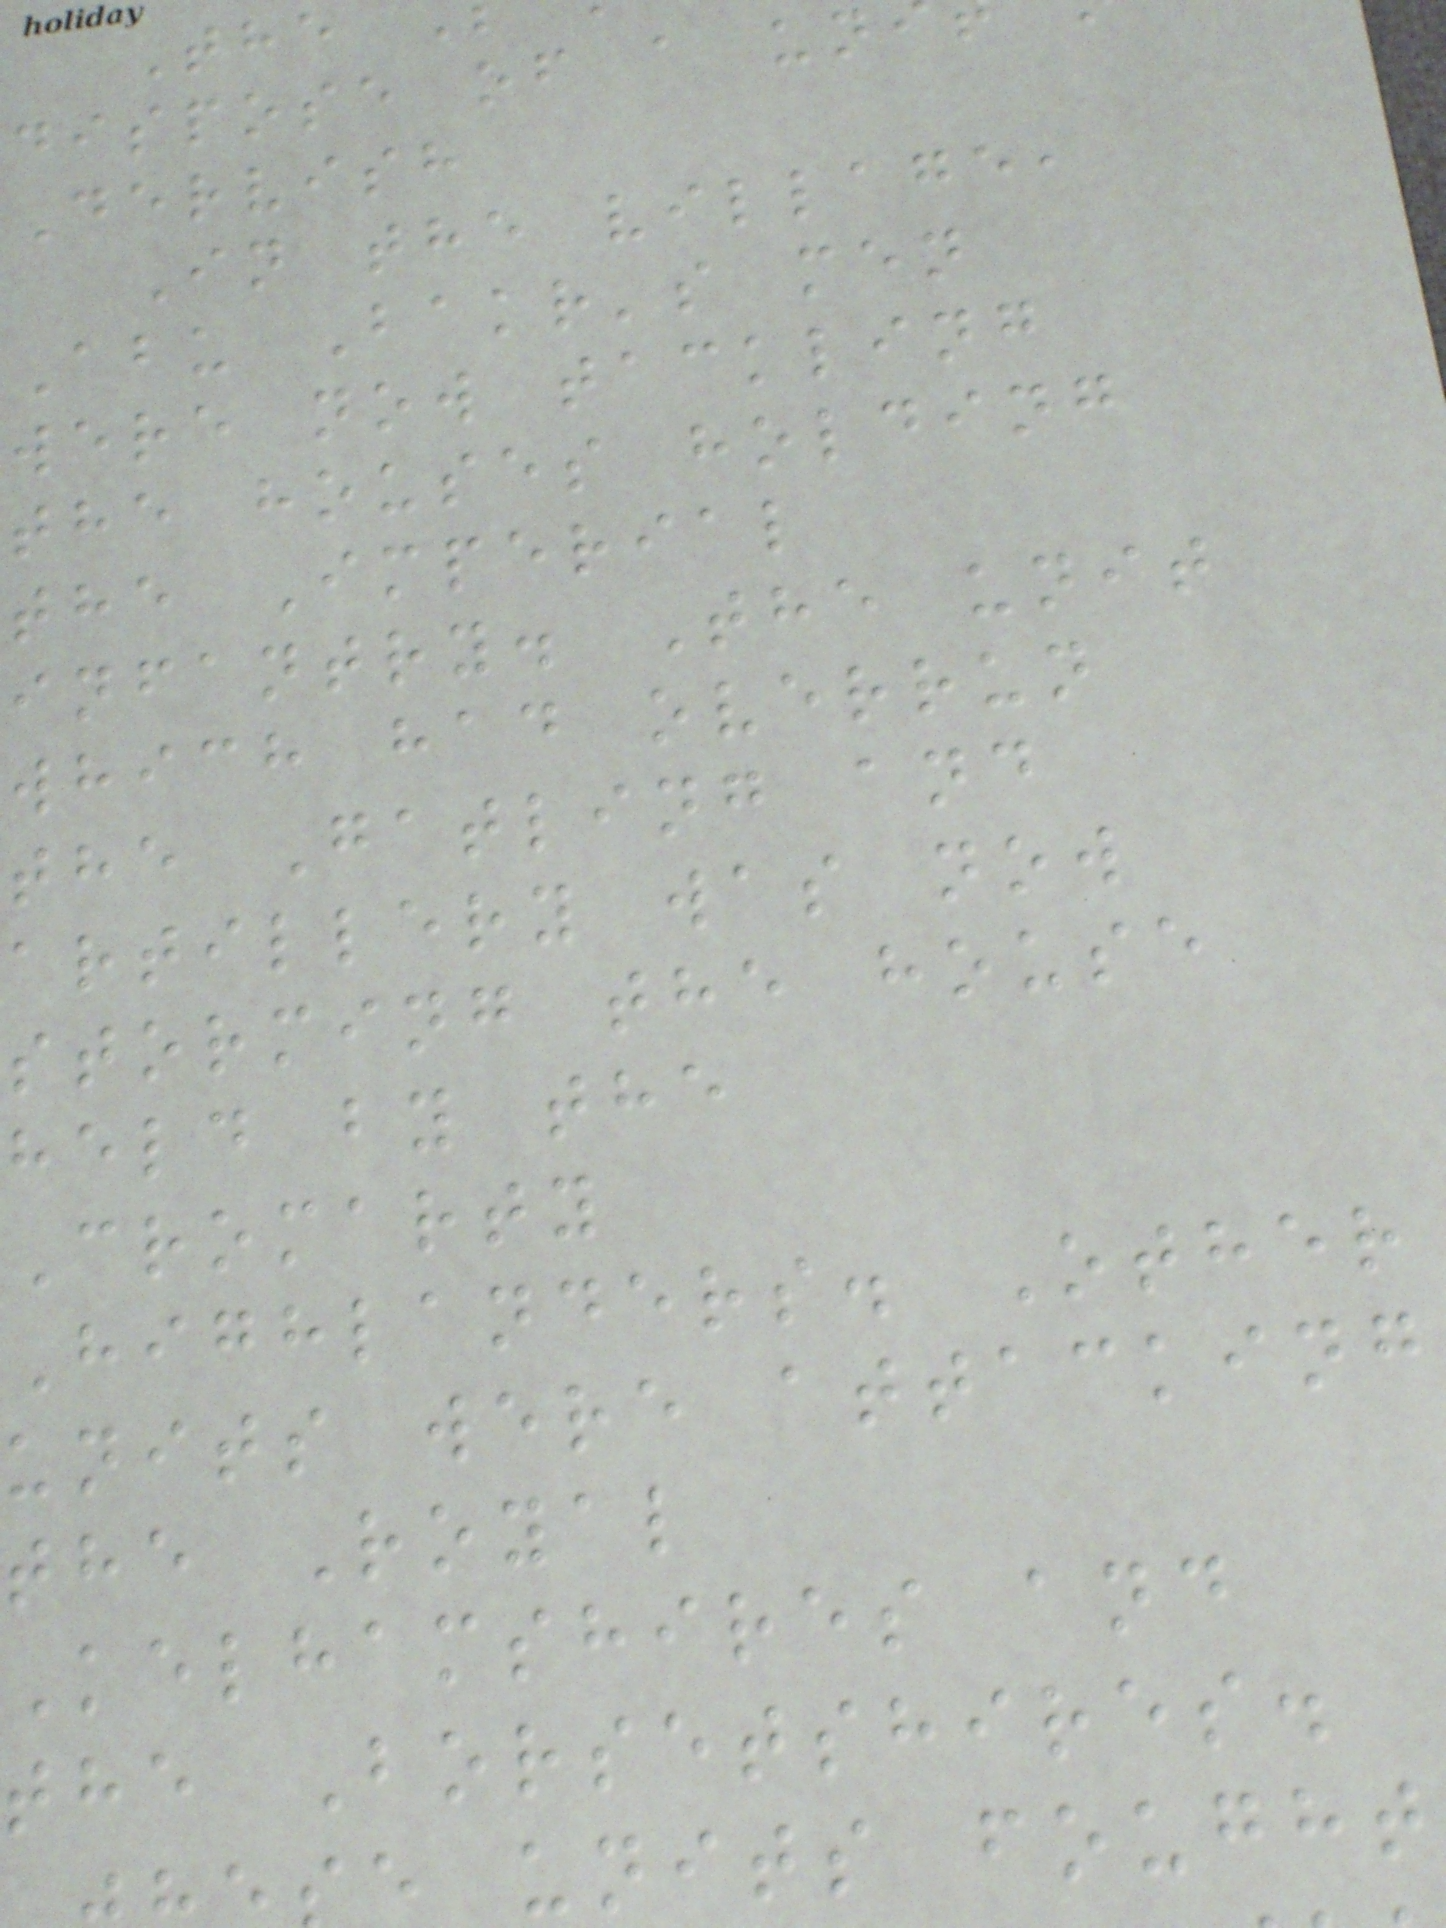The
dispose of a un
Dervish
In the village,
Abu Bakr's men
were now tackling
the houses holding
the Imperial
infantry. The unit
which had overrun
the Gatling and
artillery was now
storming the house
held by the
Cromarty
Highlanders. Other
units were attacking
the Royal
Kelhamshires and
the Borsetshires.
e units fought
